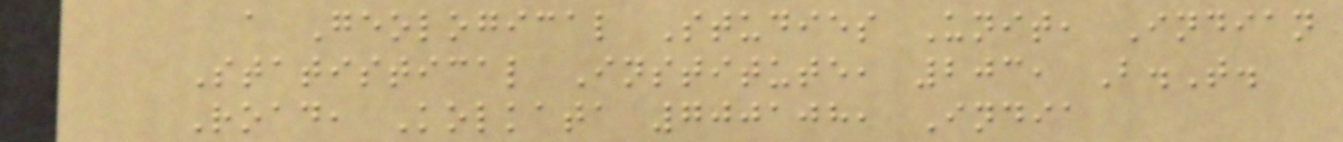a Geological Studies Unit, Indian
Statistical Institute, 203, B.T.
Road, Kolkata 700108, India
